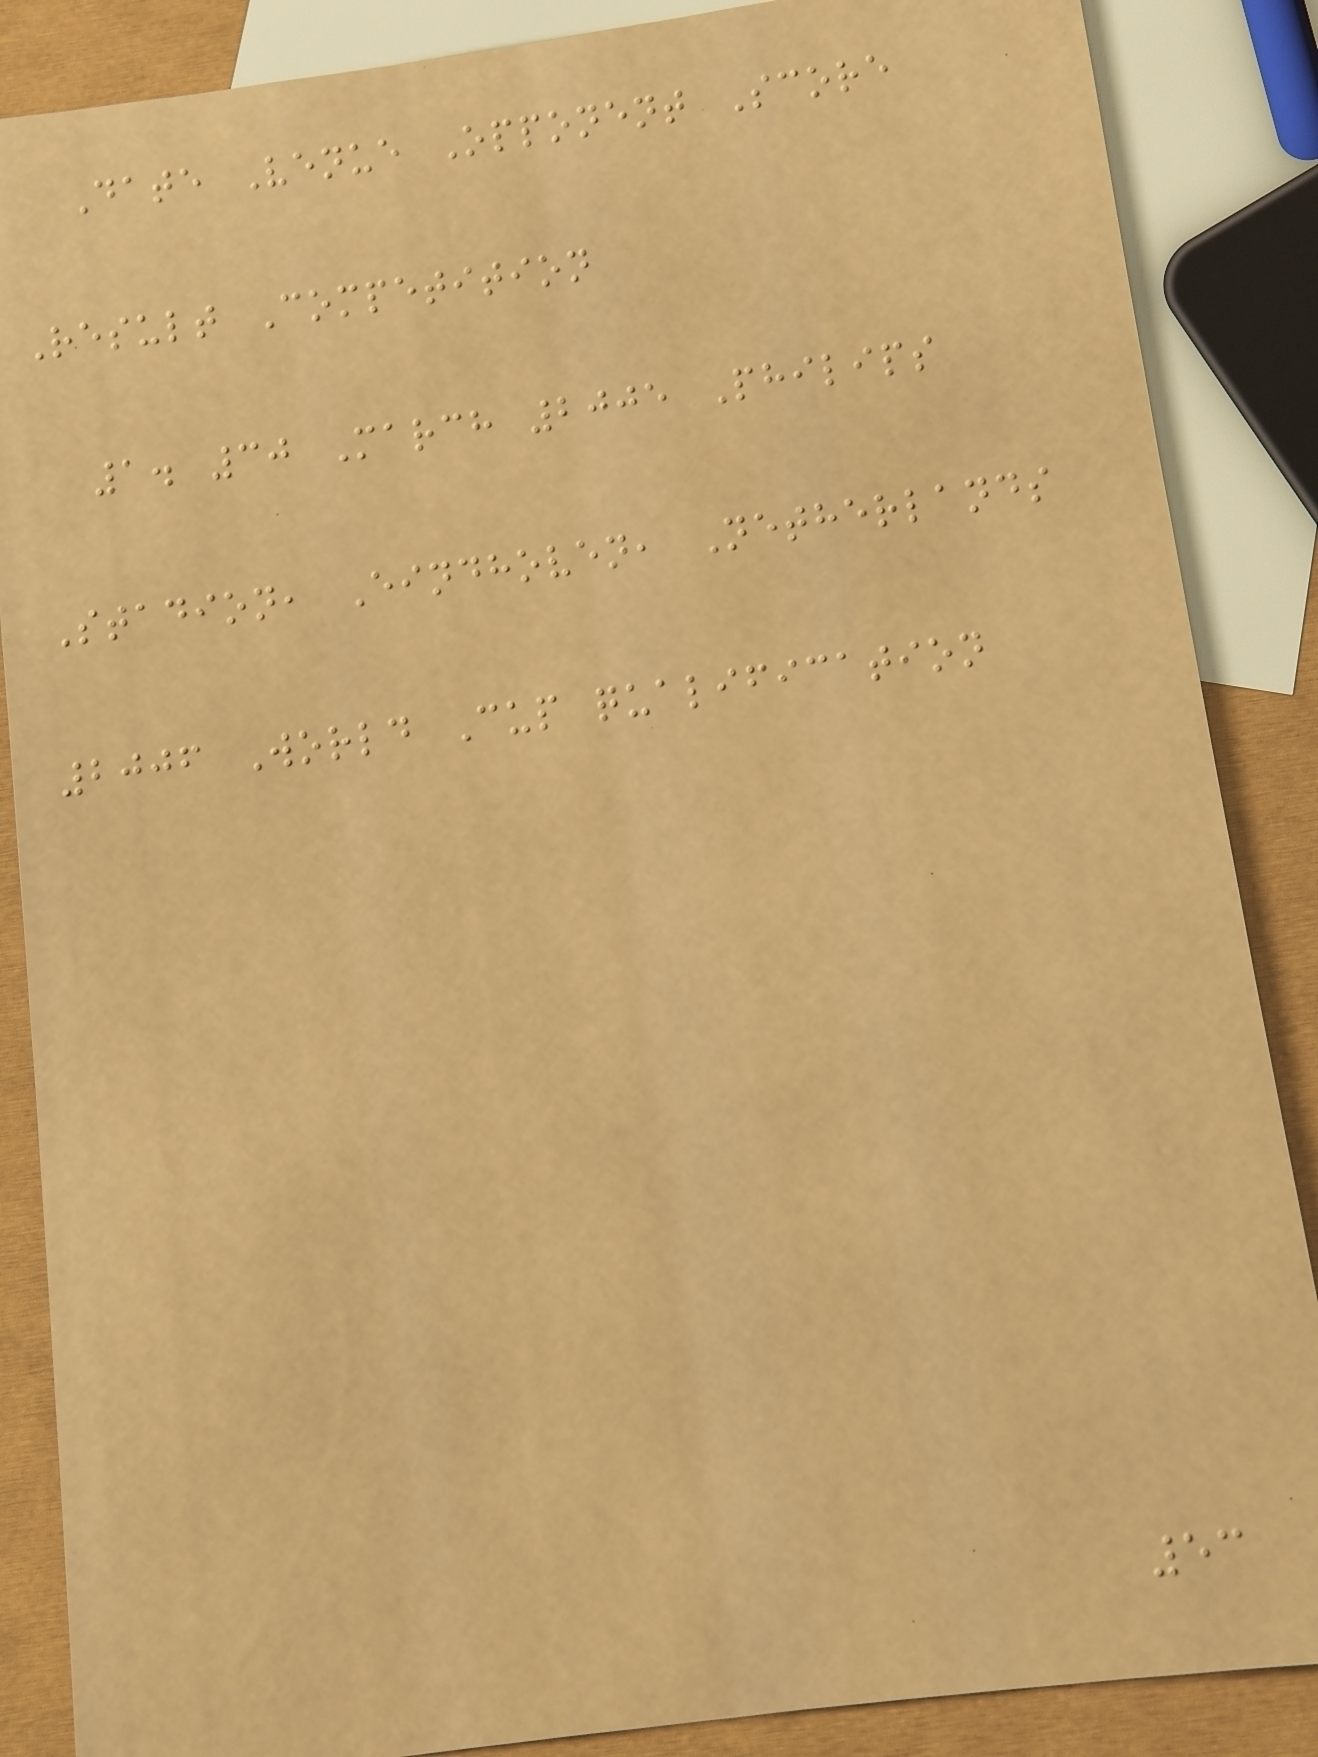Date Venue Opponent Score
Result Competition
1. 30 March 2005 Philips
Stadion, Eindhoven, Netherlands
2006 World Cup qualification
53
